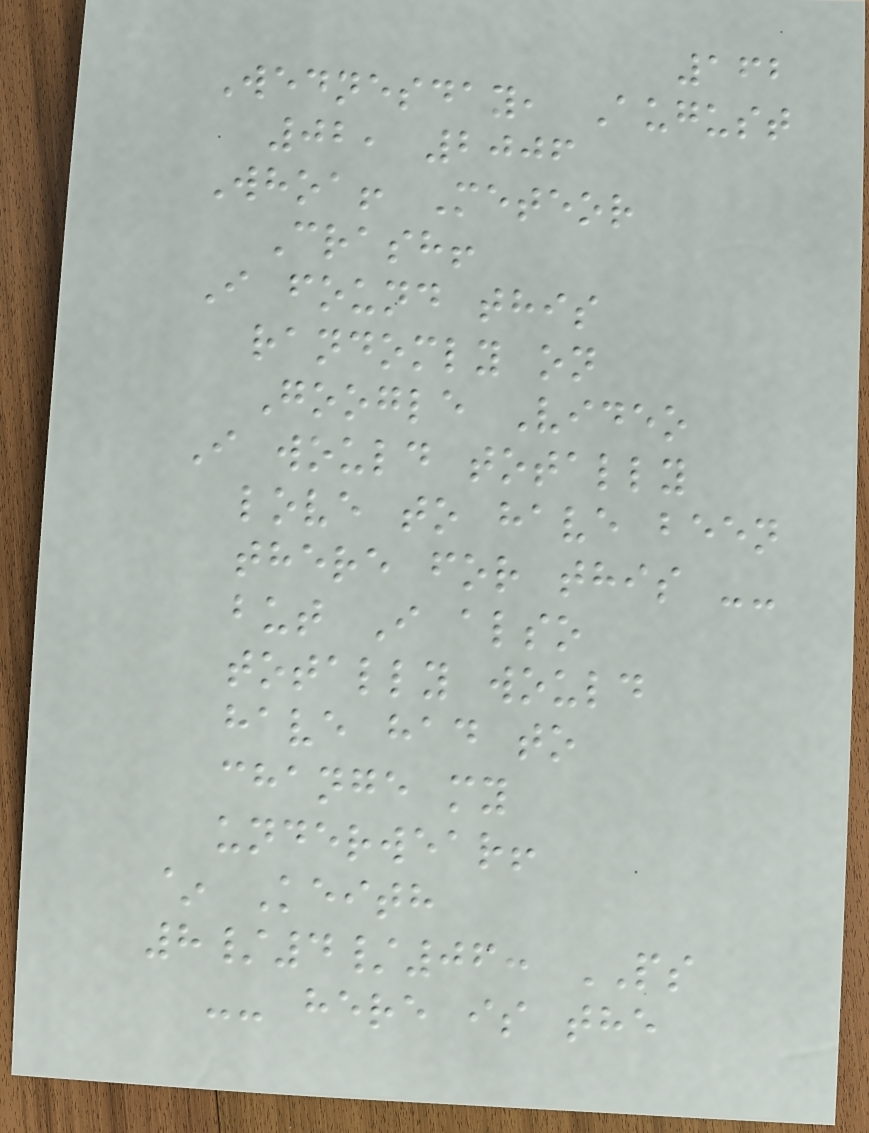162
Wednesday, August
02, 2006
Whoa! Meteor
Crash!
I found this
randomly on
Google Video
I would totally
love to have been
there for this --
but I also
totally would
have had to
change my
underwear!
~ Keith
8/4/06: PS
-- here is the
